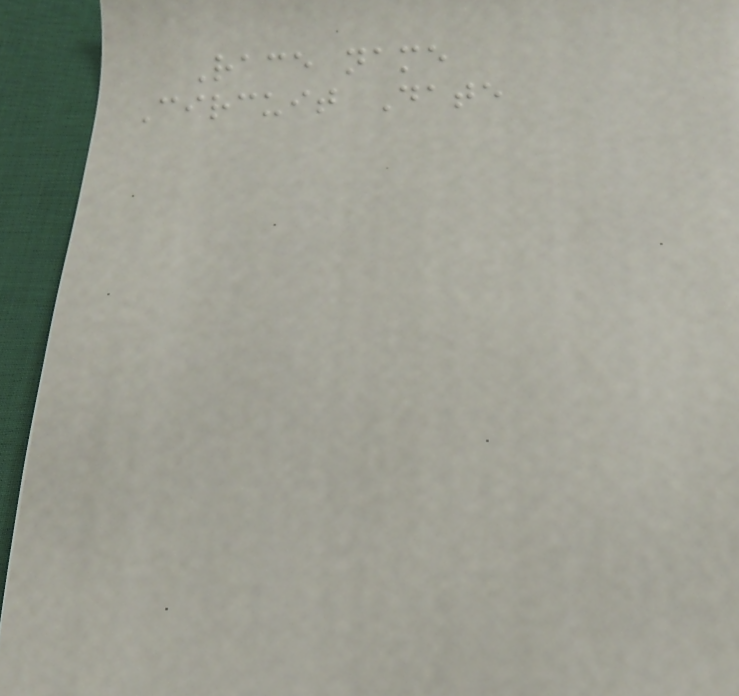Race name
Circuit Date
